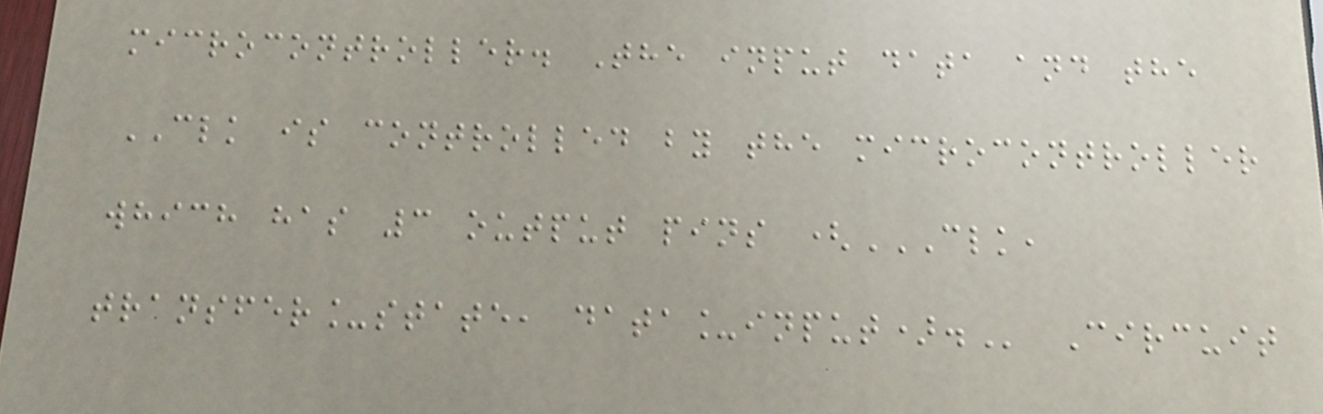microcontroller. The input data and the
CLK is controlled by the microcontroller
which has 3 output pins (CLK,
TRANSFER_STATE, DATA_INPUT). Circuit
